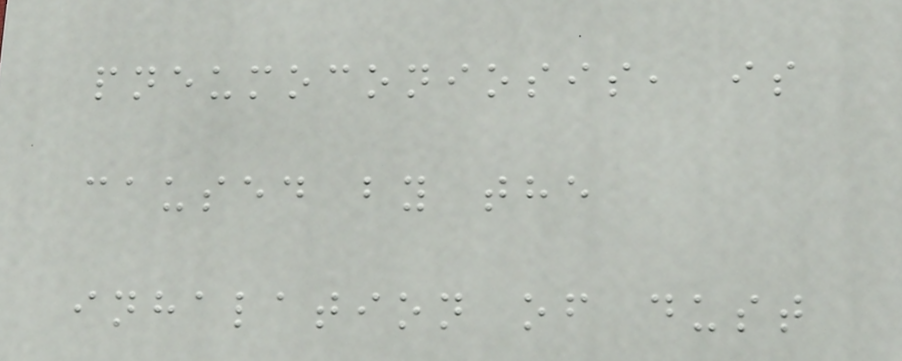pneumoconiosis, is
caused by the
inhalation of dust
